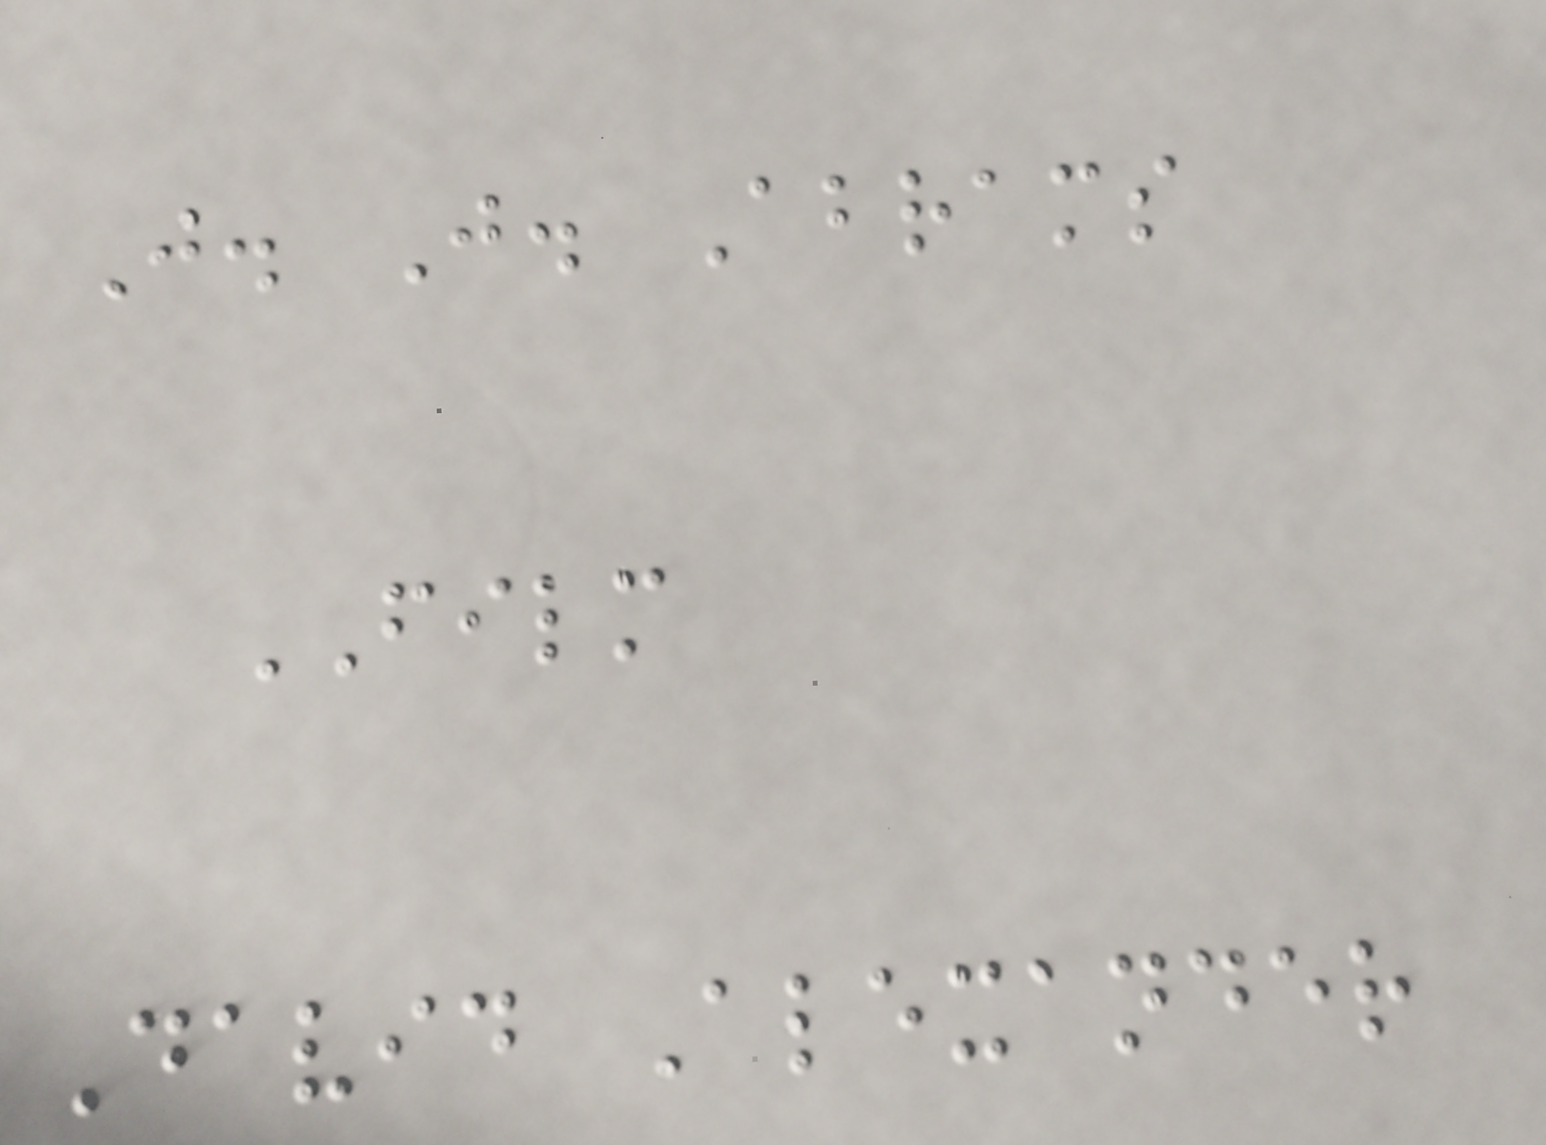J. J. Abrams
FILM
David Alexander
